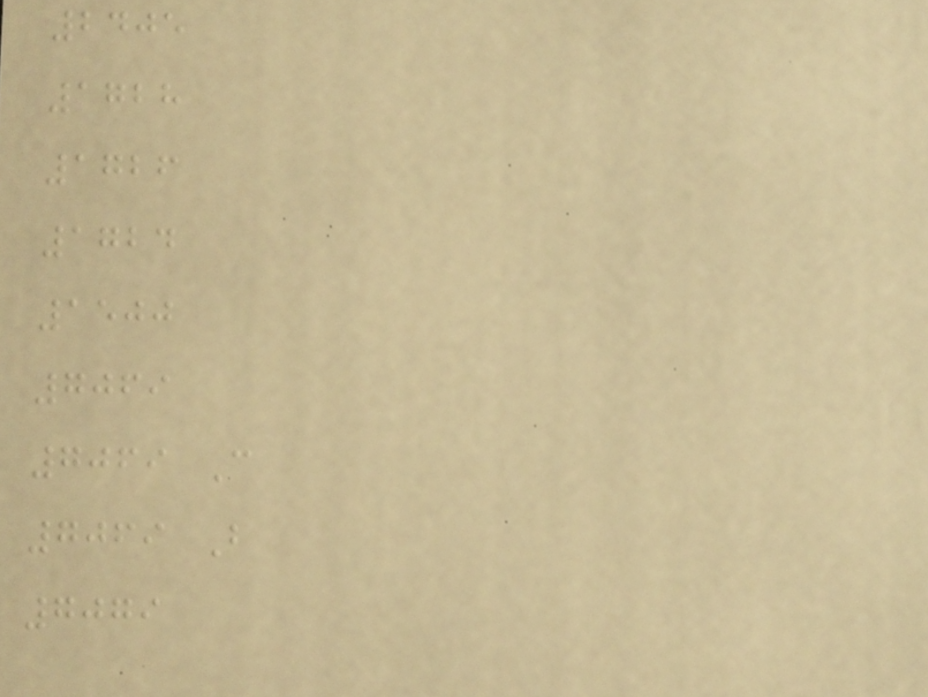2405
1728
1726
1724
1500
7069
7069 C
7069 B
7079
